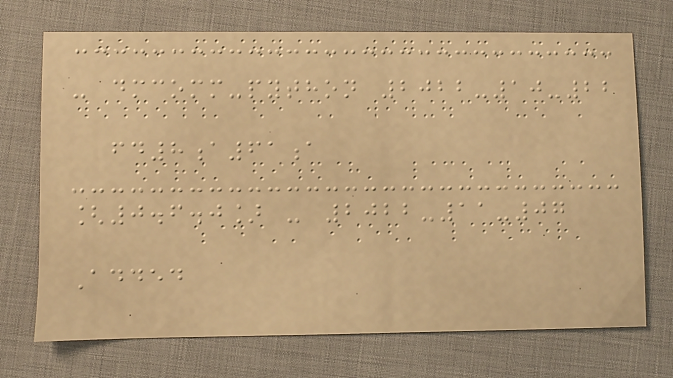- dmcomm-python 2022-10-22
fd8a61a
[0.6.0] - 2022-11-07
Added
